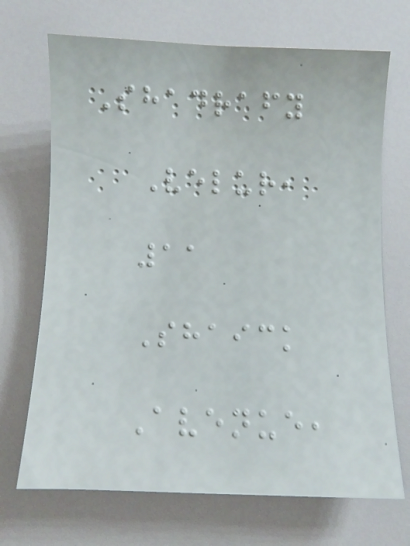Shadrafy
Velur,
11
Shaick
Avenue,
